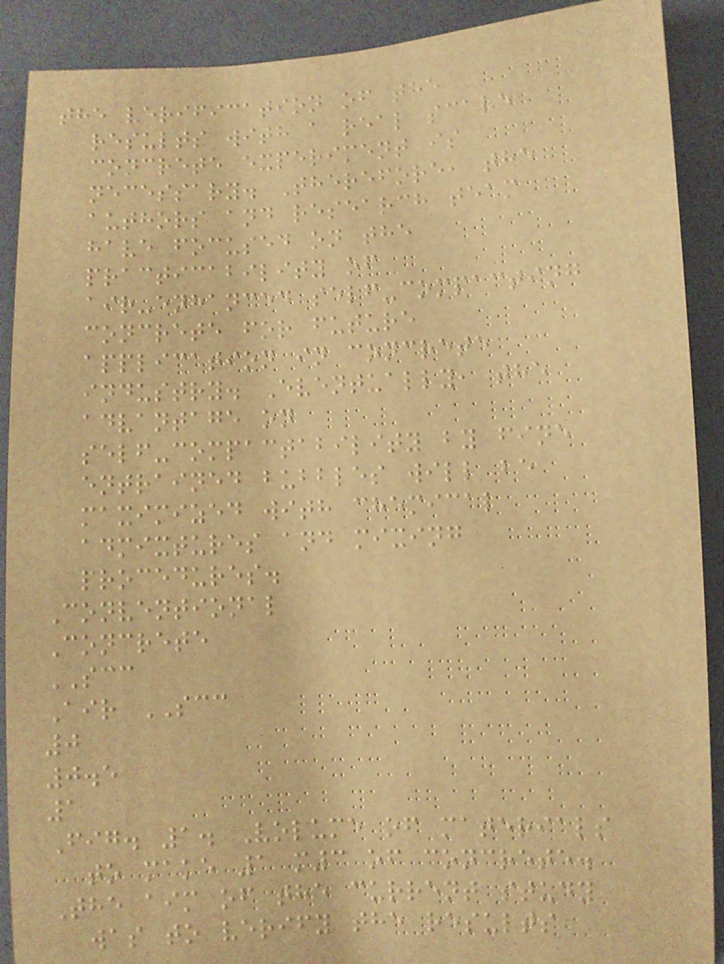the verification of the
results with a real scale
concrete experiment is
necessary. Therefore, the
authors and research team
have focused on the
practicability of
air-enhanced self-compacting
concrete for future
application in concrete
industry. Eventually, the
advantage on
self-compactability by fine
entrained bubbles will be
maximized with chemical
admixtures and mixing
procedures.
Conventional
Concrete
SCC
Air SCC
0
0.5
1
Fig. 1. Volume of materials
to make 1 m3 of concrete.
The aim of the current study
was to verify the results
